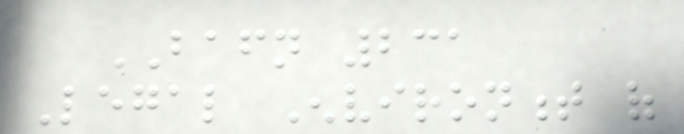BAFN 231
Legal Environment of
